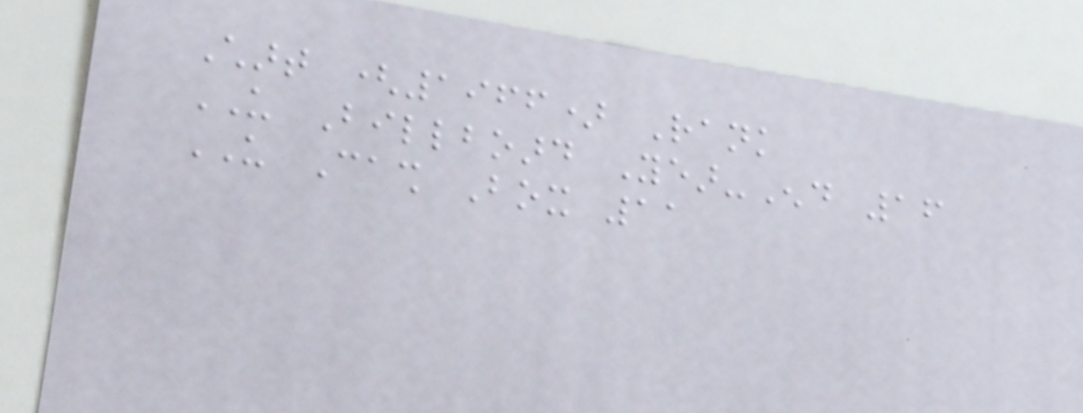Chart (1966) Rank
US Billboard Year-End 16
US Cash Box 11
